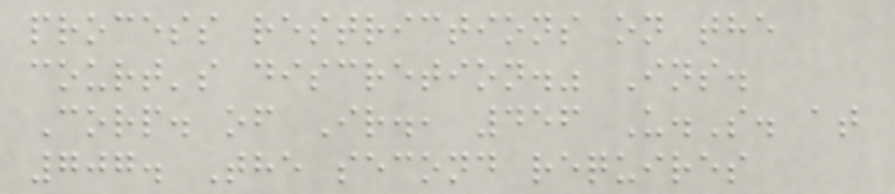process restrictions on the
court's discretion." Ins.
Corp. of Ir., 456 U.S. at
707. The second requires
